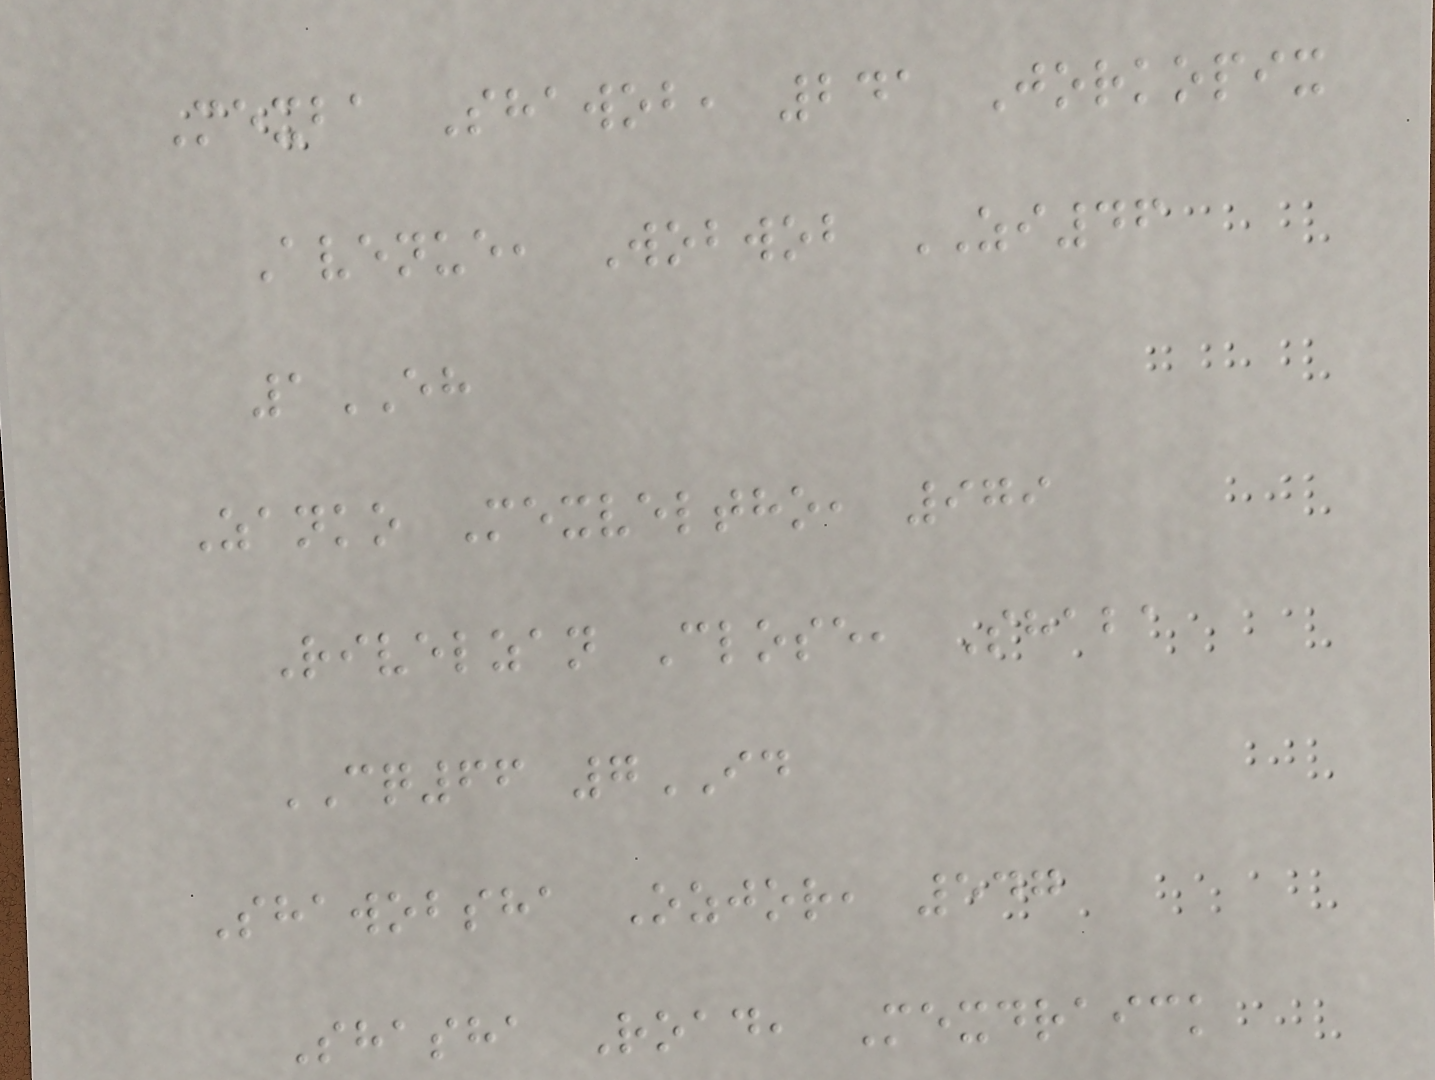Mexba Shawob, 241 Jorkopix
Avenue, Wobwob ZI46
1EH
Zanko Mexveltho, 979
Rivelzan Close, Shaba
CQ66 7ID
Shawobsha Ozjor, 547
Shasha Road, Mexdraick
